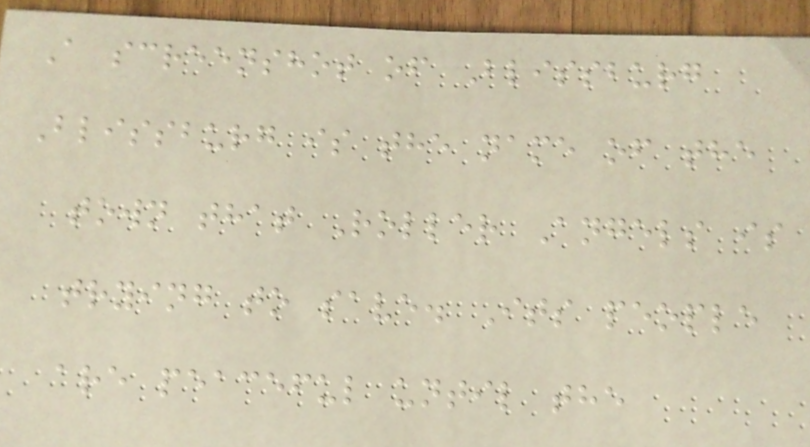A screenshot of Blissburg
Blissburg is the name of the
town that Roller Angels is
trying to save. Its people
are peaceful until the
